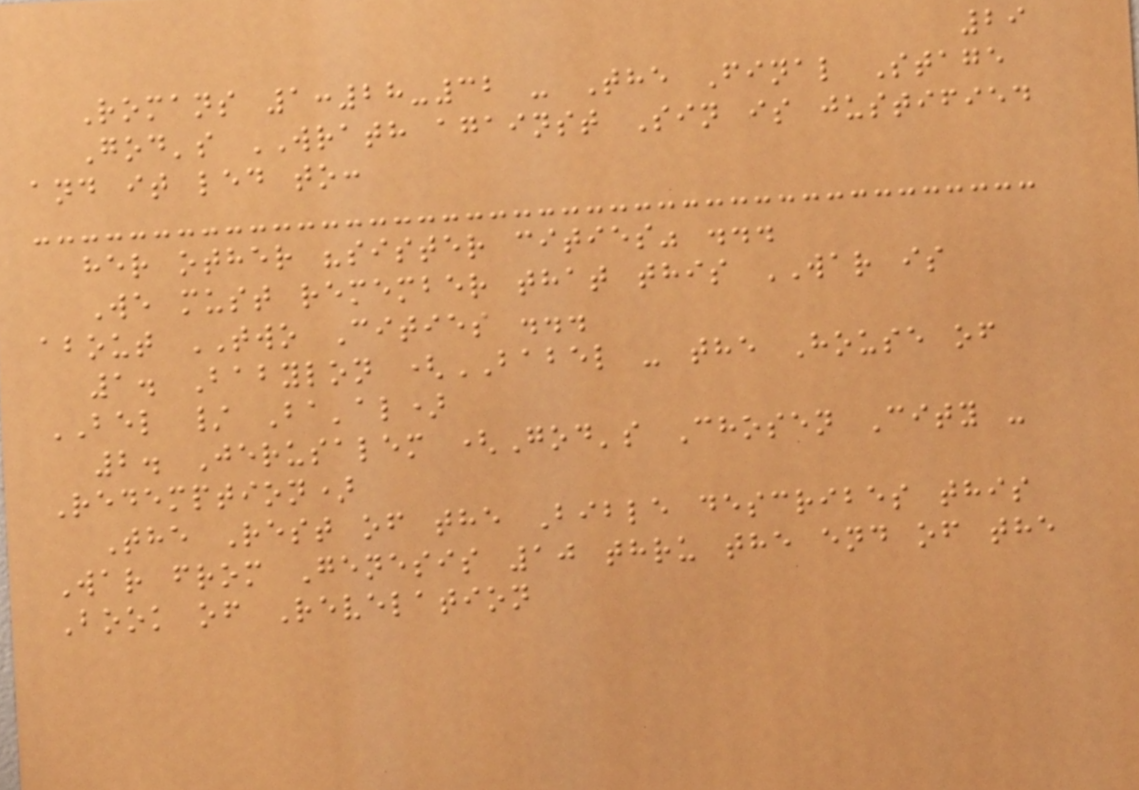29
Romans 1:28-32 - The Final Stage
God's WRATH against Sin is justified
and it led to:
her other "sister cities" ...
We must remember that this WAR is
about TWO Cities ...
1. Babylon (BABEL - the House of
BEL / Ba'al)
2. Jerusalem (God's Chosen City -
Redemption)
The Rest of the Bible describes this
War from Genesis 10 thru the end of the
Book of Revelation
